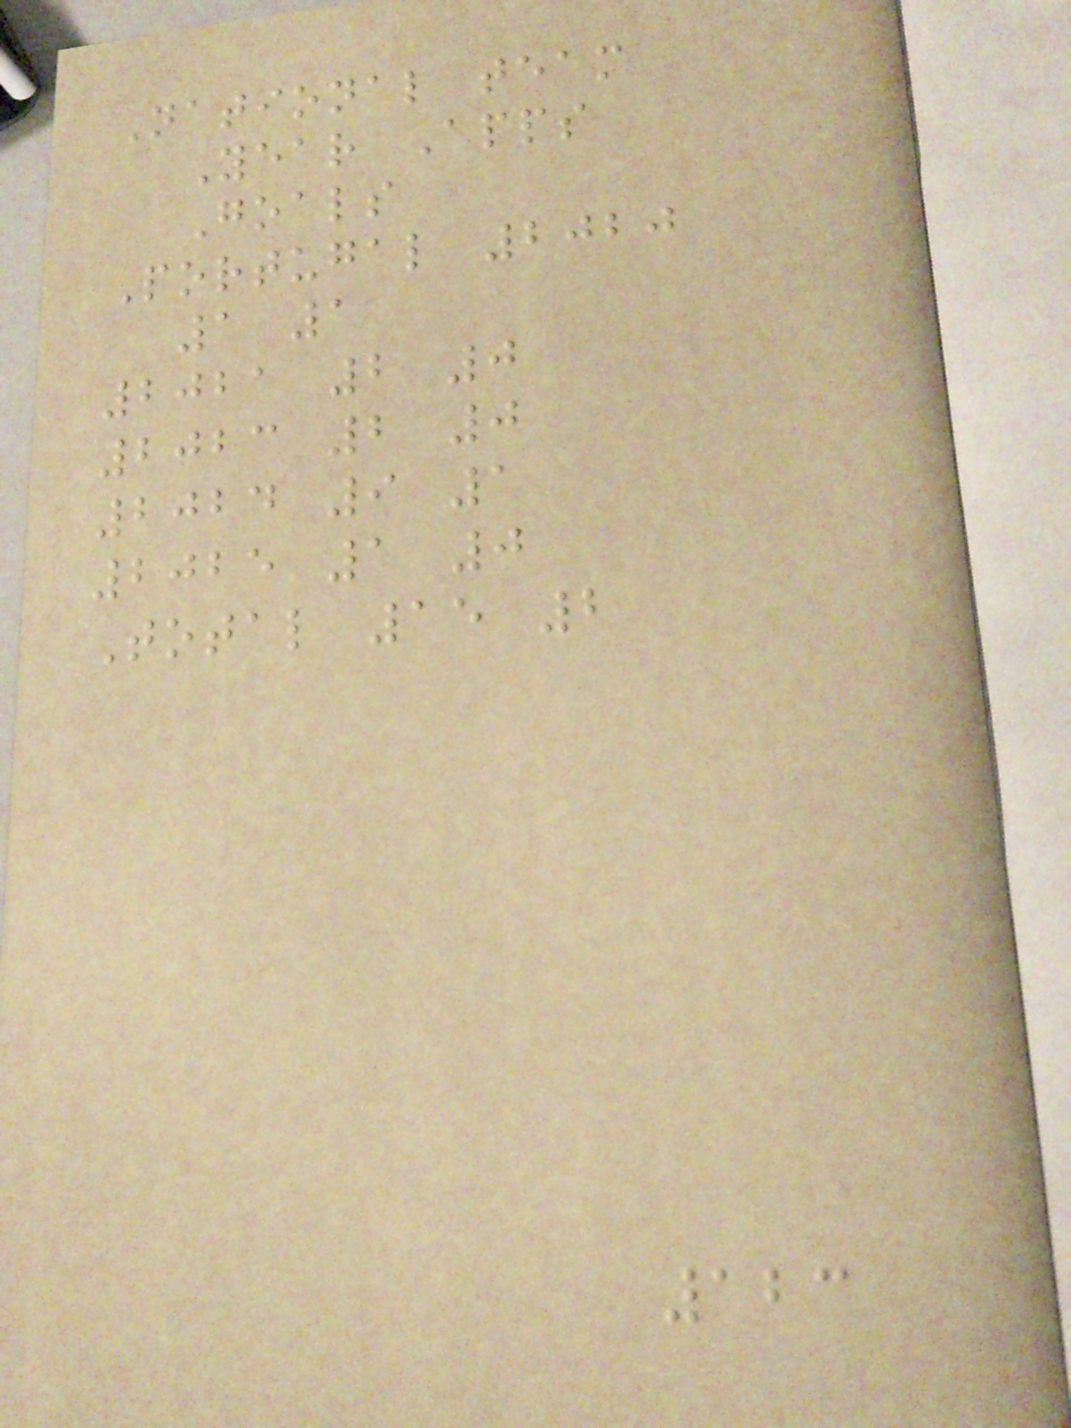National team
Year Apps
Goals
Portugal 2020
1 1
2021 2 0
2023 2 0
2024 9 1
2025 1 0
Total 15 2
123
